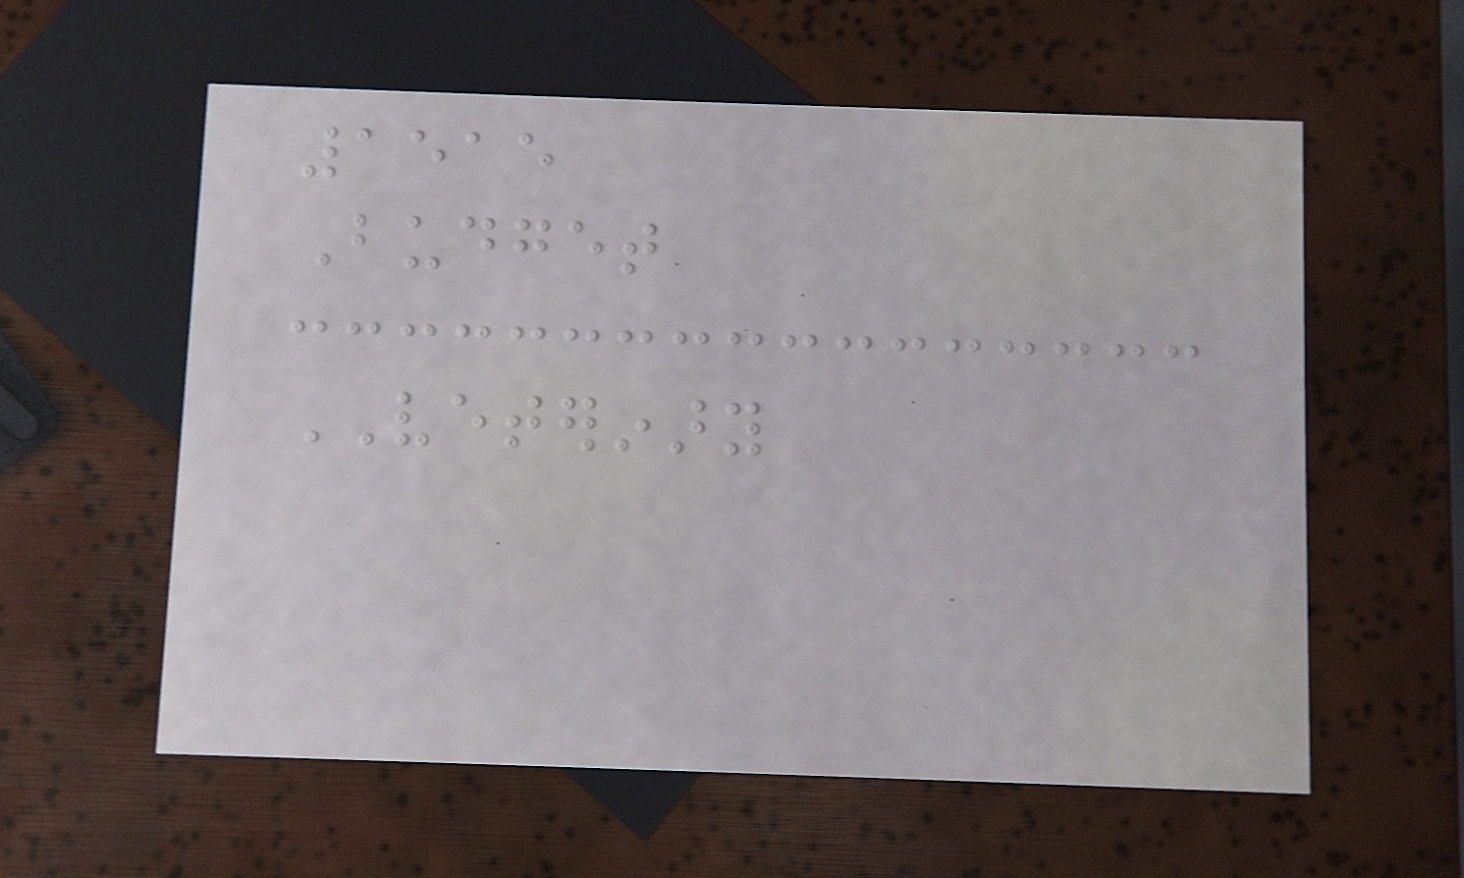1515
Budget
VETERINARY
